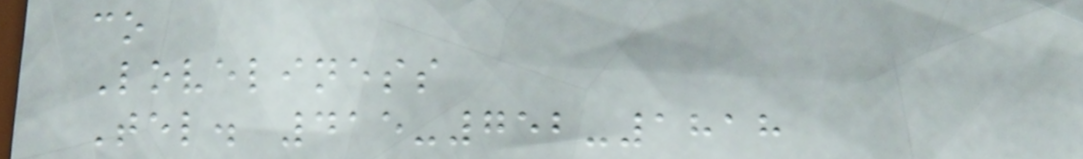co
Loveliness
Tel. 415-752-1818
